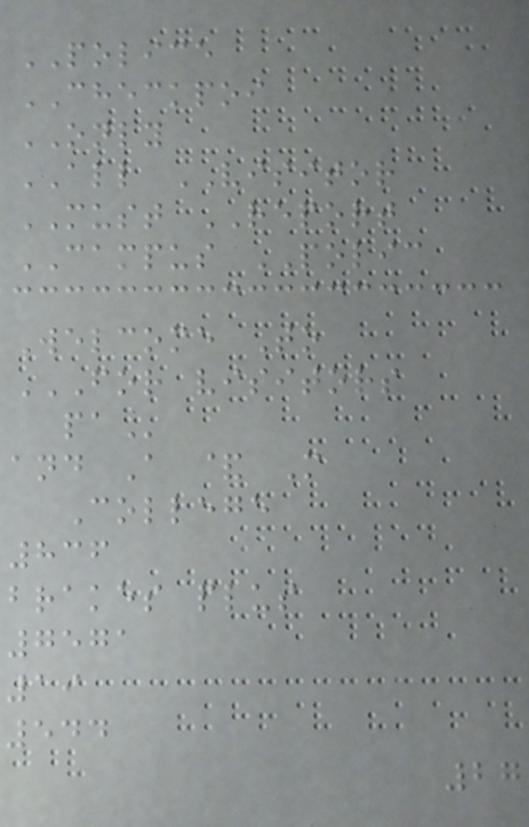POLICE
CHECKPOI
ONLY
ALL VISITOR
MUST REPORT
CAMPUS POLIC
Welcome To
FOR VISITORS
PA
and A & M
College
836
brakes plus
7571
19
544
27
